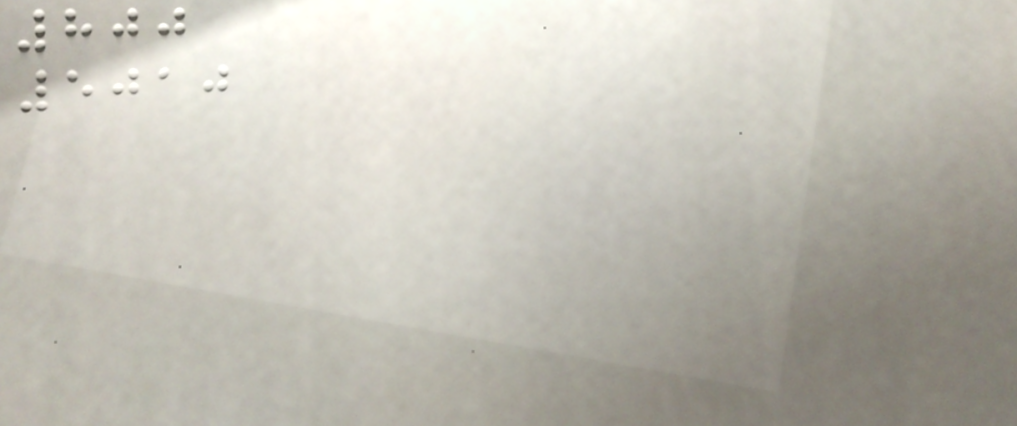800
5010
